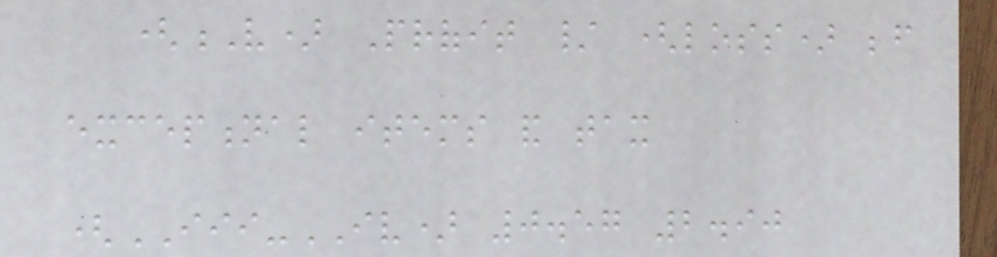(V) Profit / (loss) before
exceptional items and tax
(III-IV) 0.57 2.90
